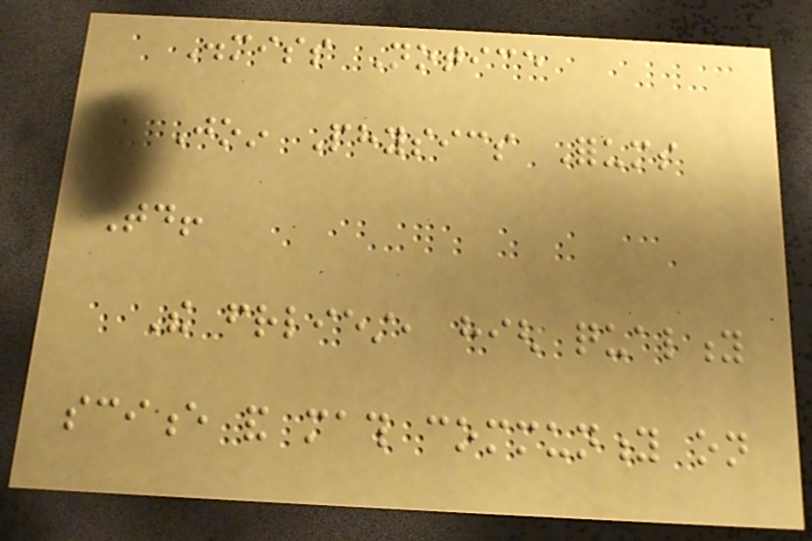Dismiss Notice
Join Physics Forums
Today!
The friendliest, high quality
science and math community on
